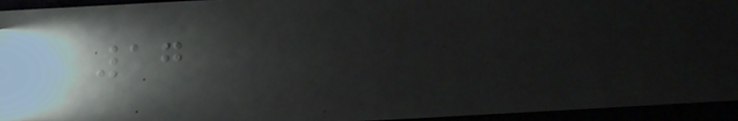17
